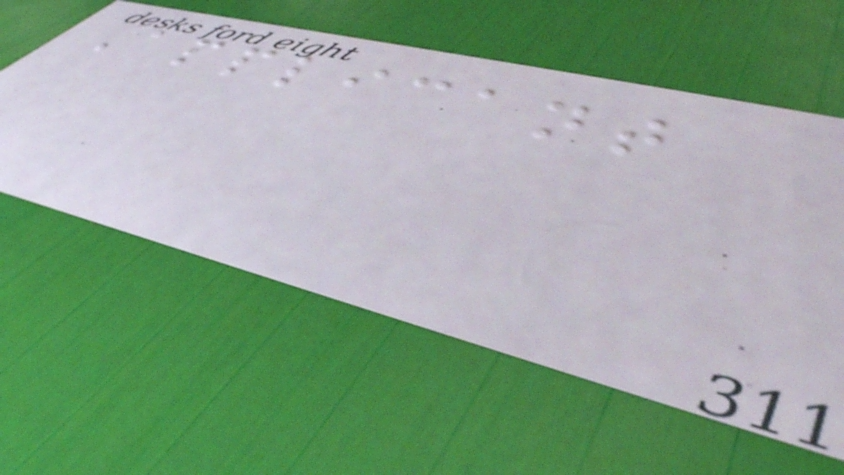Applicant
